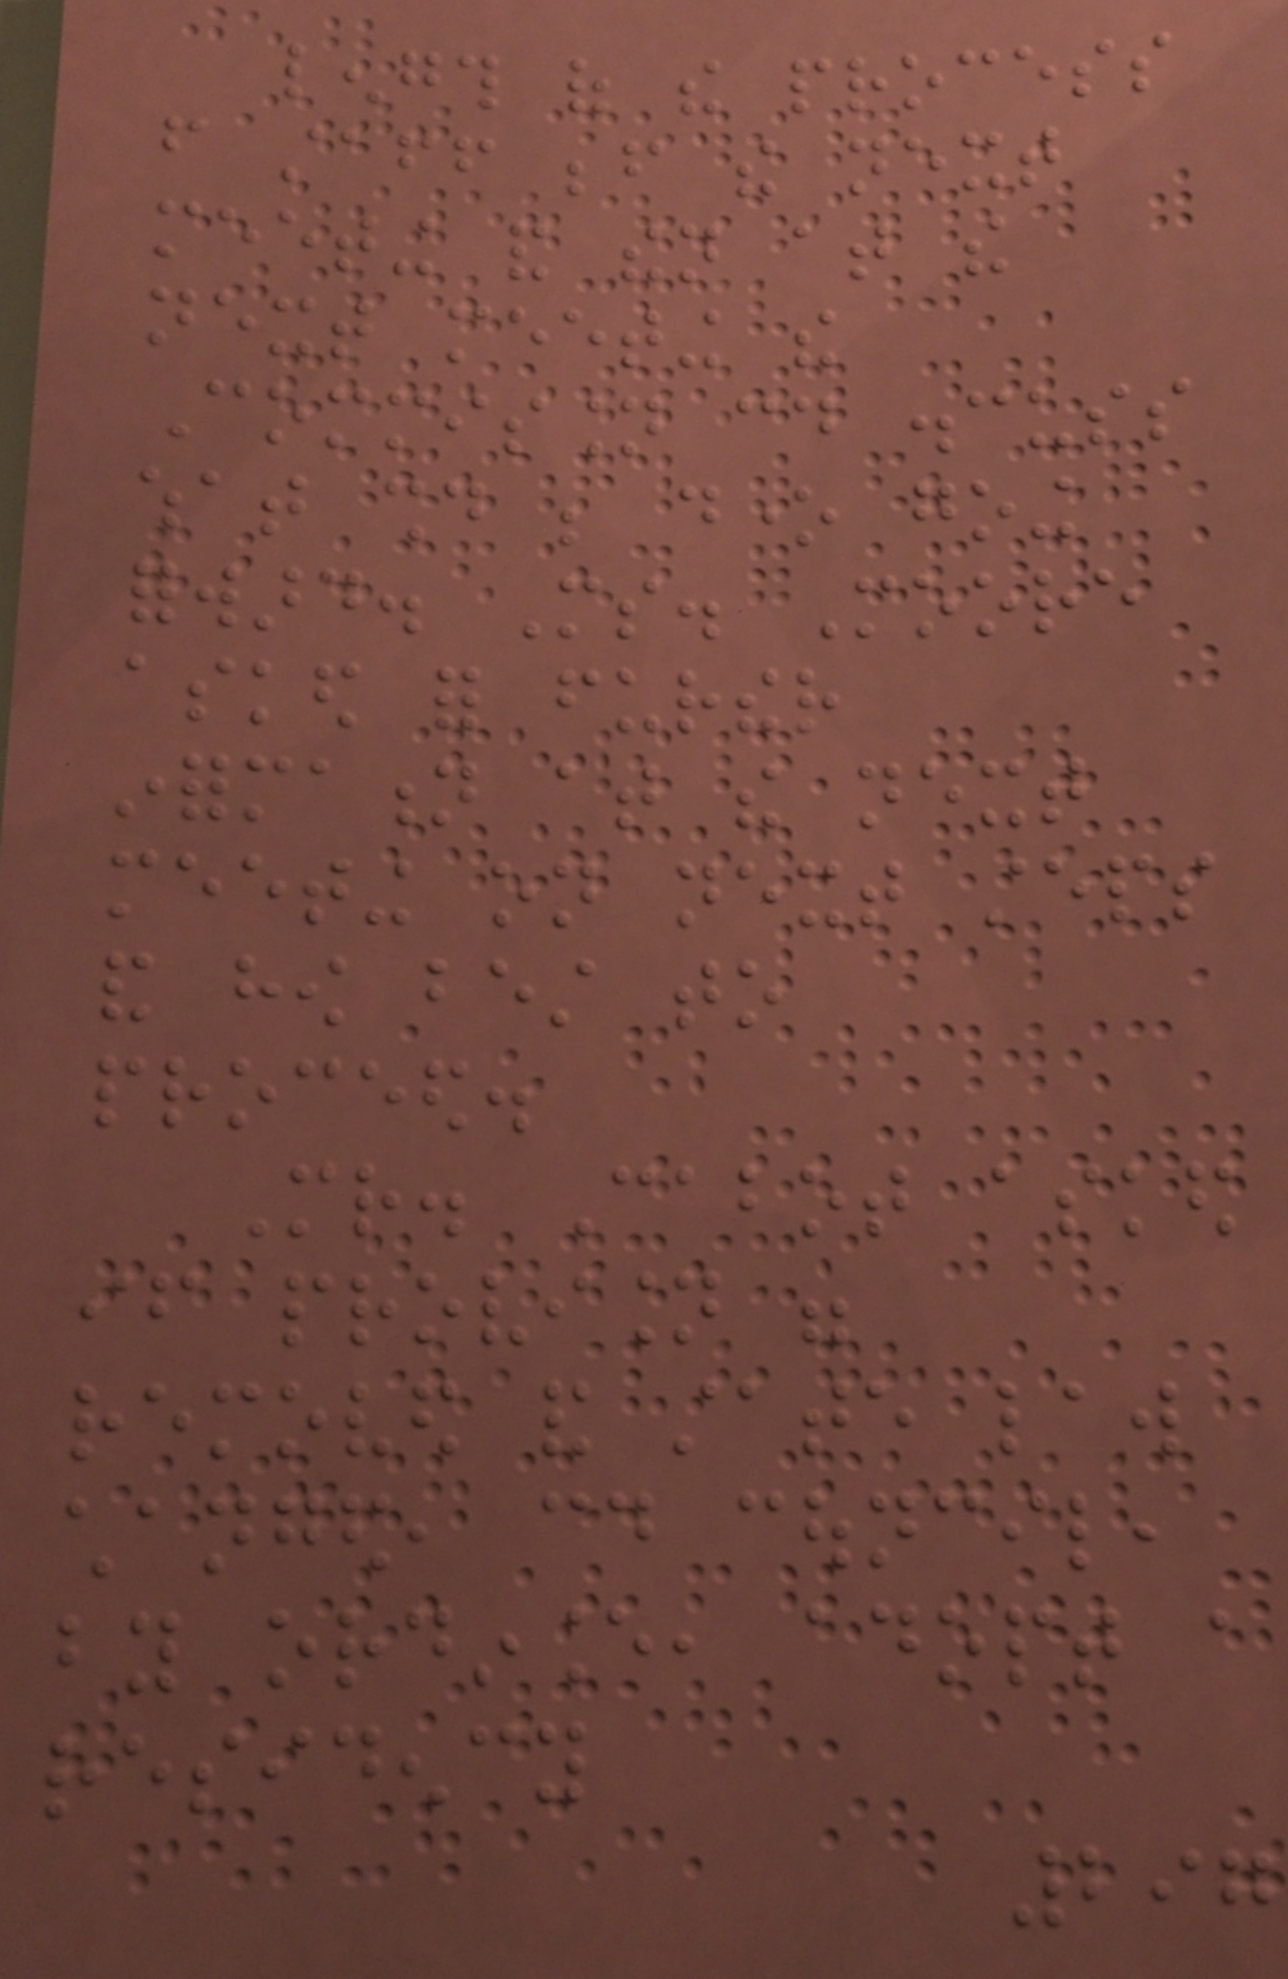length of the process
from staff before the next
meeting and then at the
next meeting the
Commission could discuss
what should be done going
forward. Ms. Moore
asked for further
information at the next
meeting on next steps
and how best to
proceed.
Mr. Cabot asked
if provision were
removed and state law
changed, could council,
by ordinance, adopt a
residency
297
